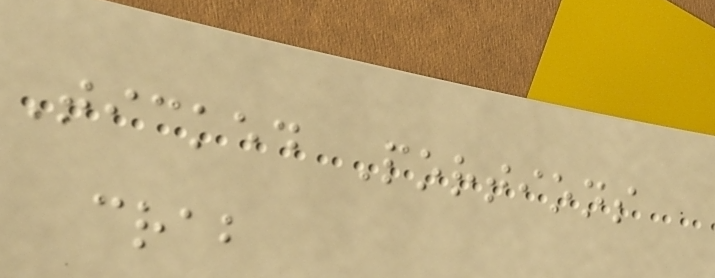Ticked Portions
crab
